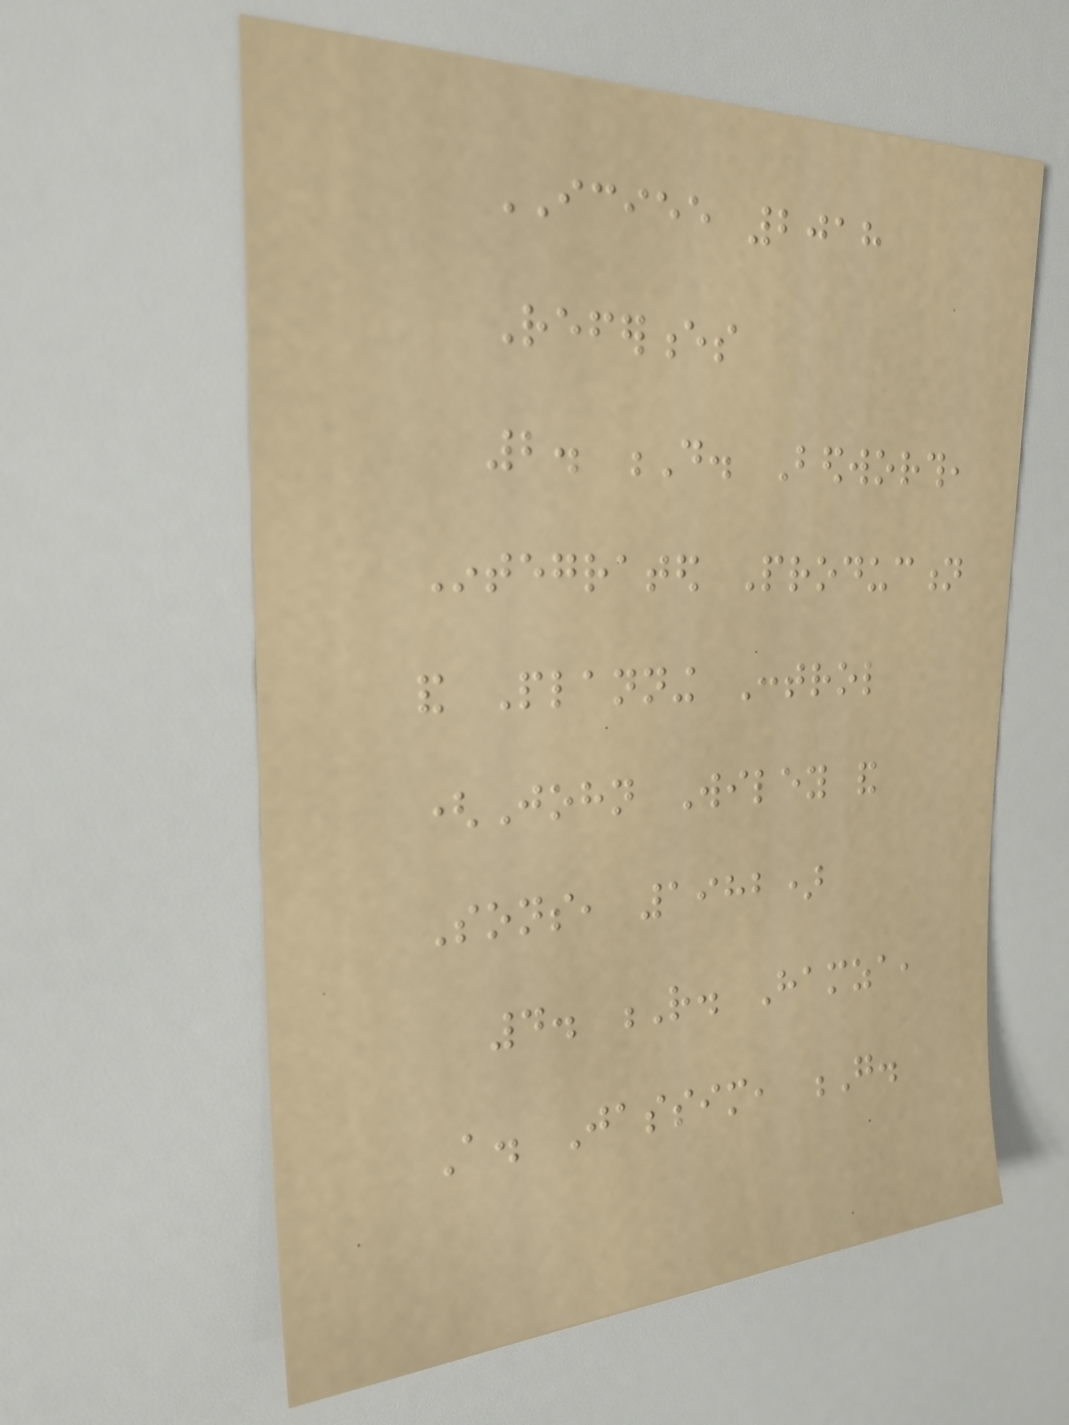ICIEE 2018
References
2. D. Bedworth,
Integrated Production
and Planning Control
(John Wiley and
Sons, 1982)
4. R. Hamza,
A. Jassim, G.
